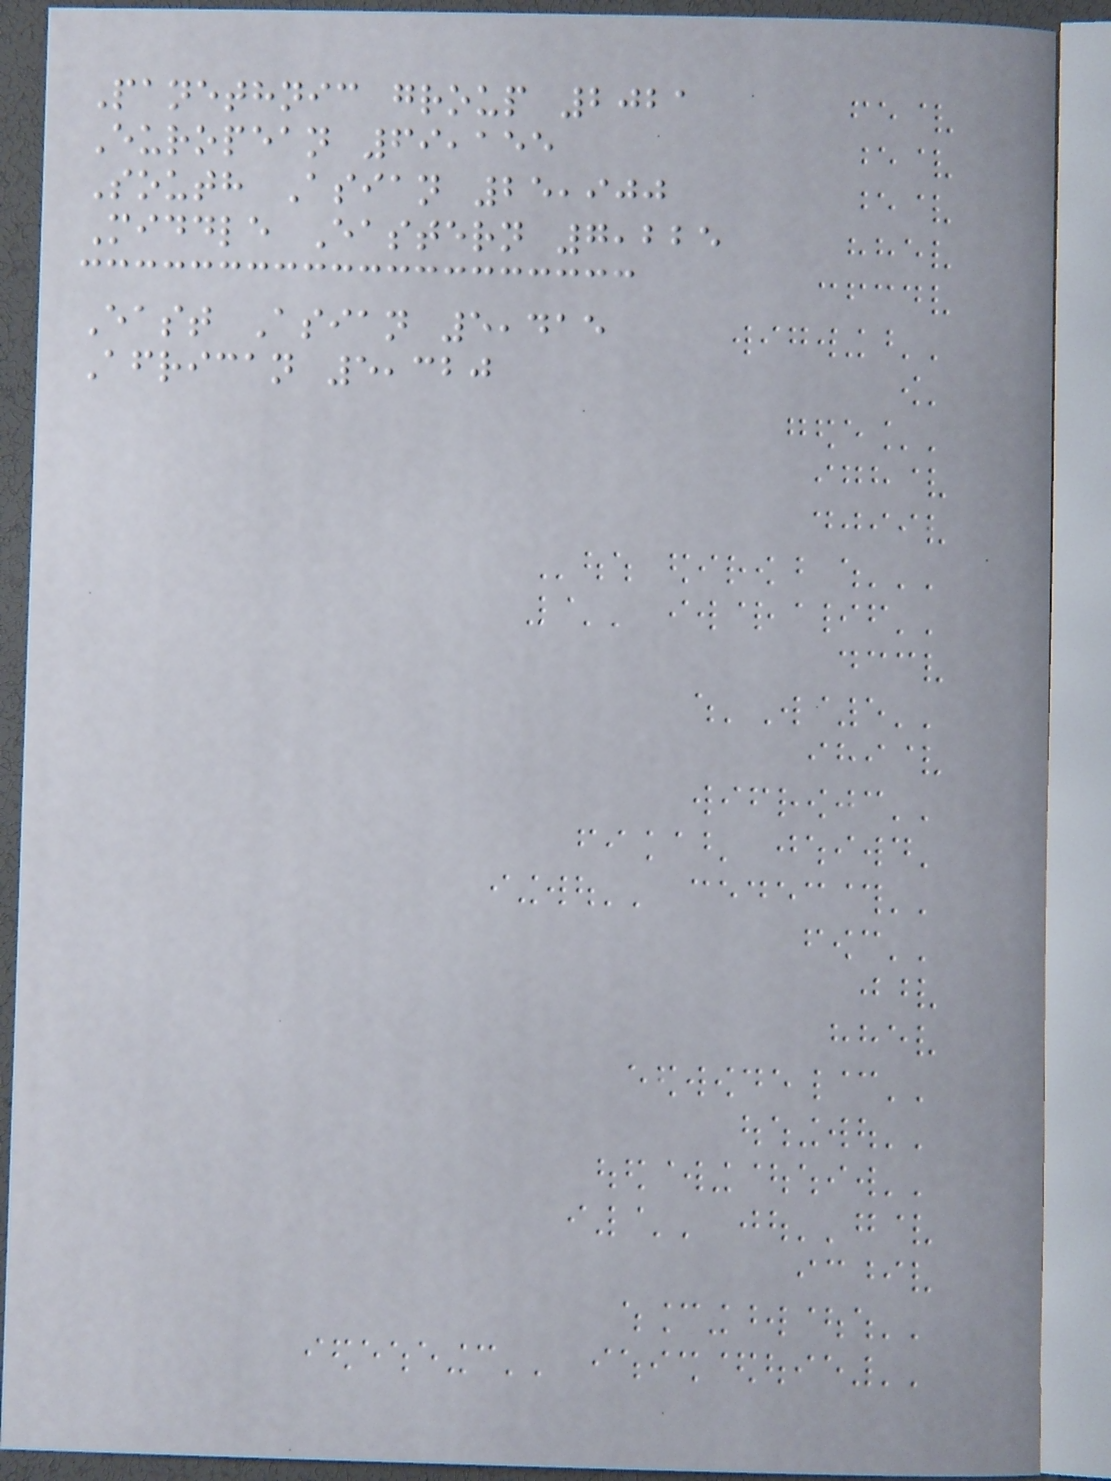Panethnic group 2021
European 69,155
South Asian 25,900
Middle Eastern 7,225
East Asian 5,415
African 5,320
